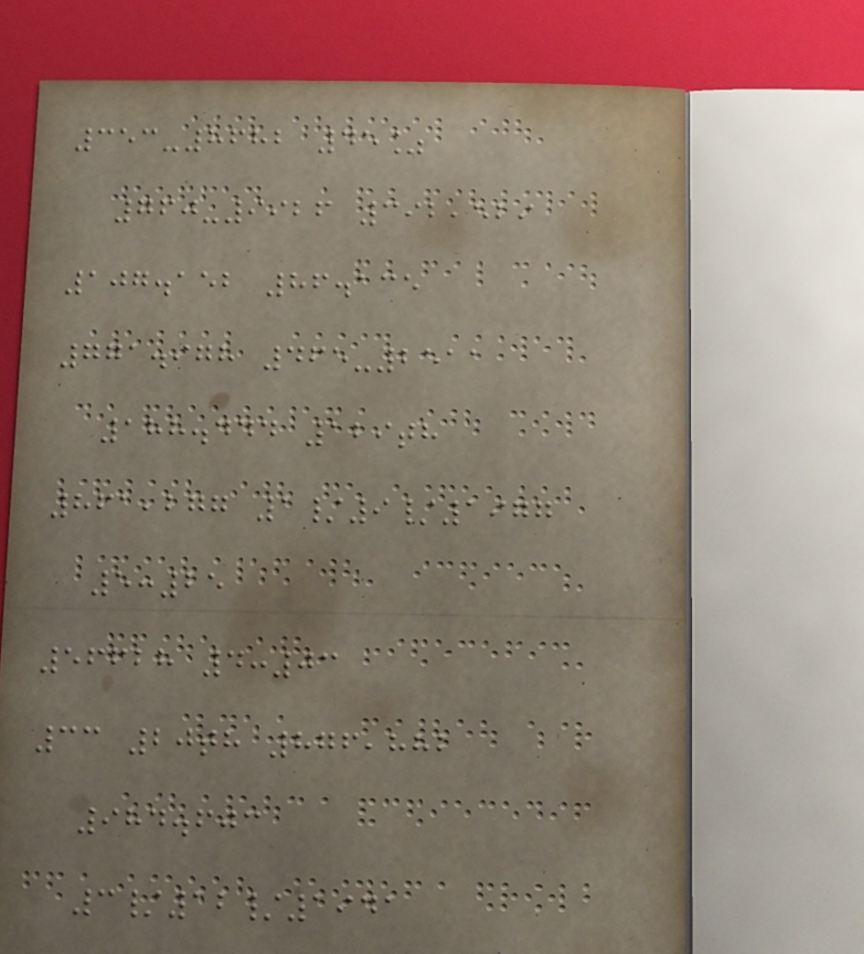353-8682 45%
760-9926 392,529
107.152 86.135
771.978 465-2511
188.444 129th
861,277 1/9/1977
5:25
56628 4:03
33 20th 876,882
984.603
3/12/1941
